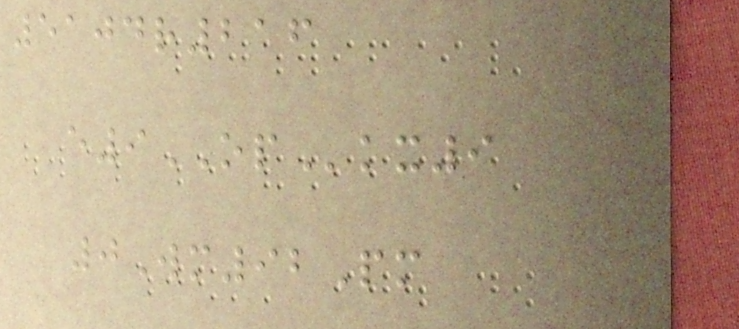5104r216
e9OPkx9
0Wm92Pm
